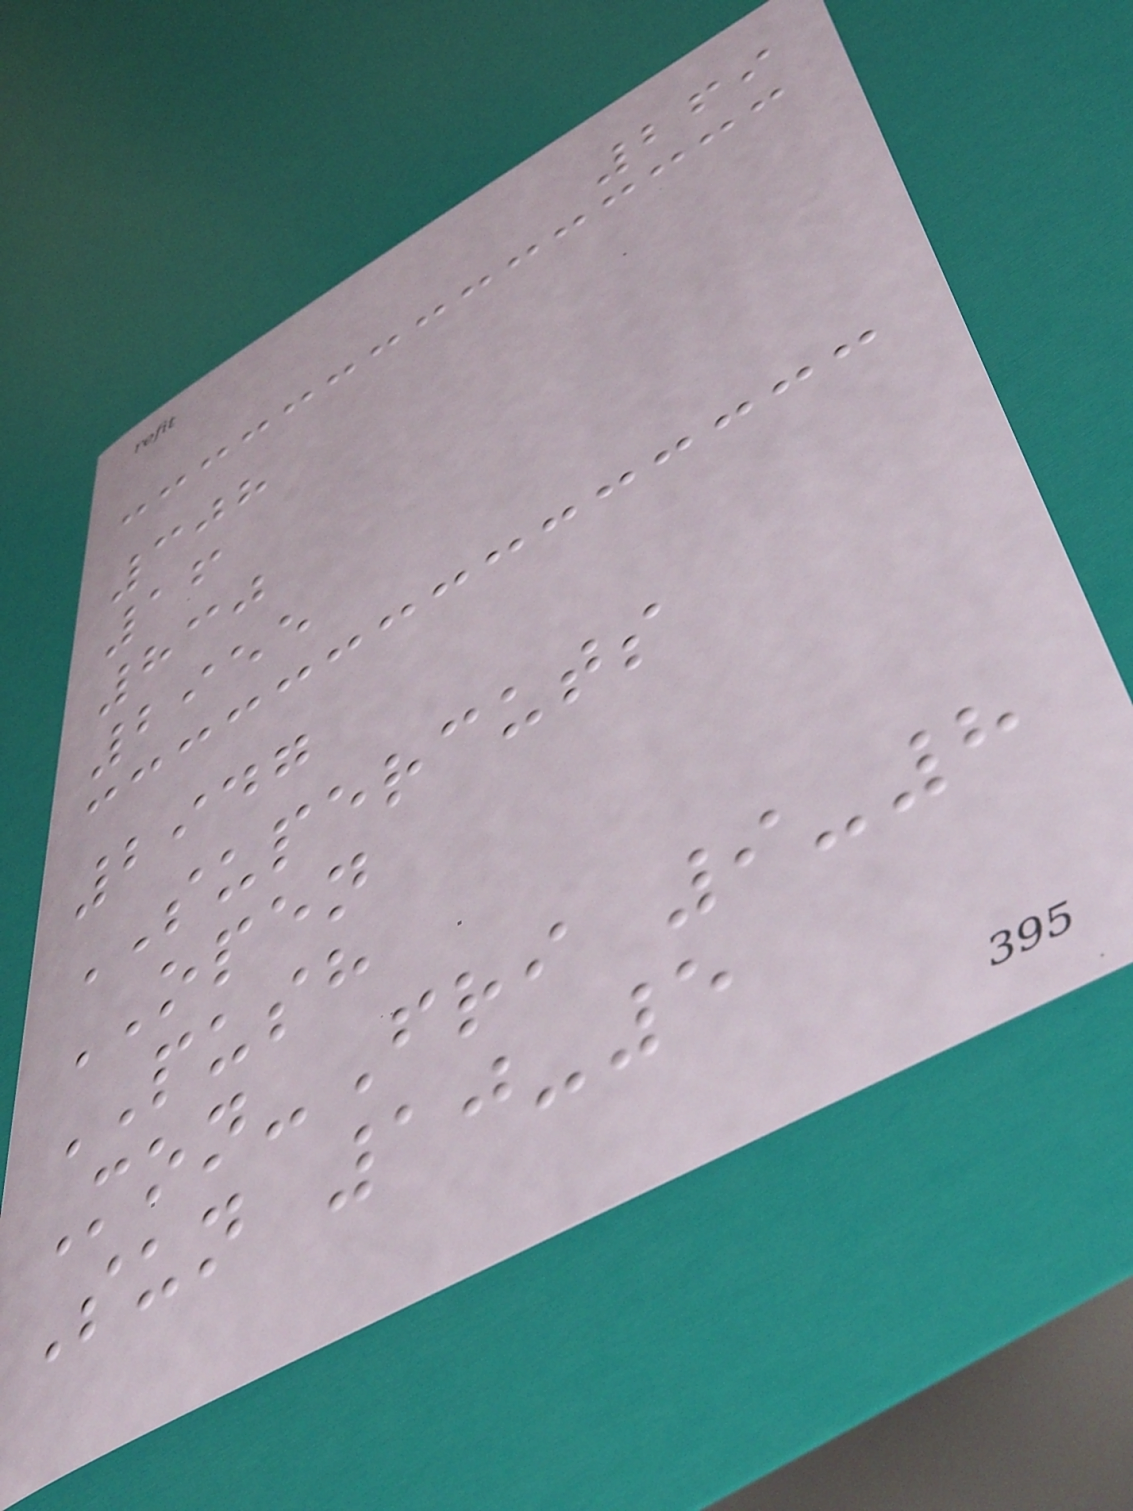269
308
16
830
2955
2947
SUPERCUTS
OPEN
PUSH
Mon-Fri 9-8
Sun 10-5
